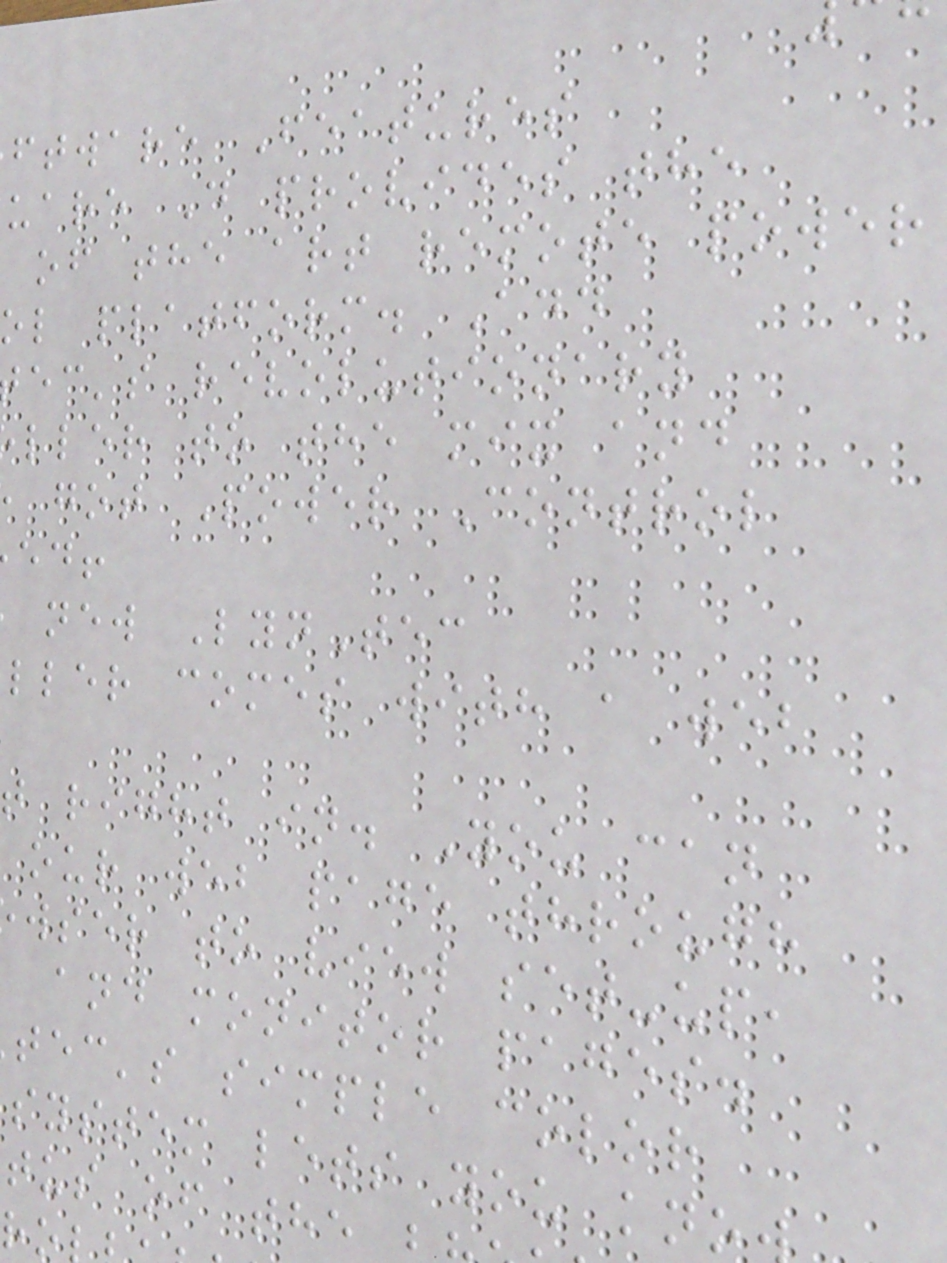ftware Features
uare D provides the
of the art remote power
ol platform. Add
ec's revolutionary
ller to the mix and
got Power Control
new LynTec
ller comes with a web
t right in. You can
our web page through
wser to view set-up,
and monitor pages.
tec's simple color
system lets you kno
tus of the
